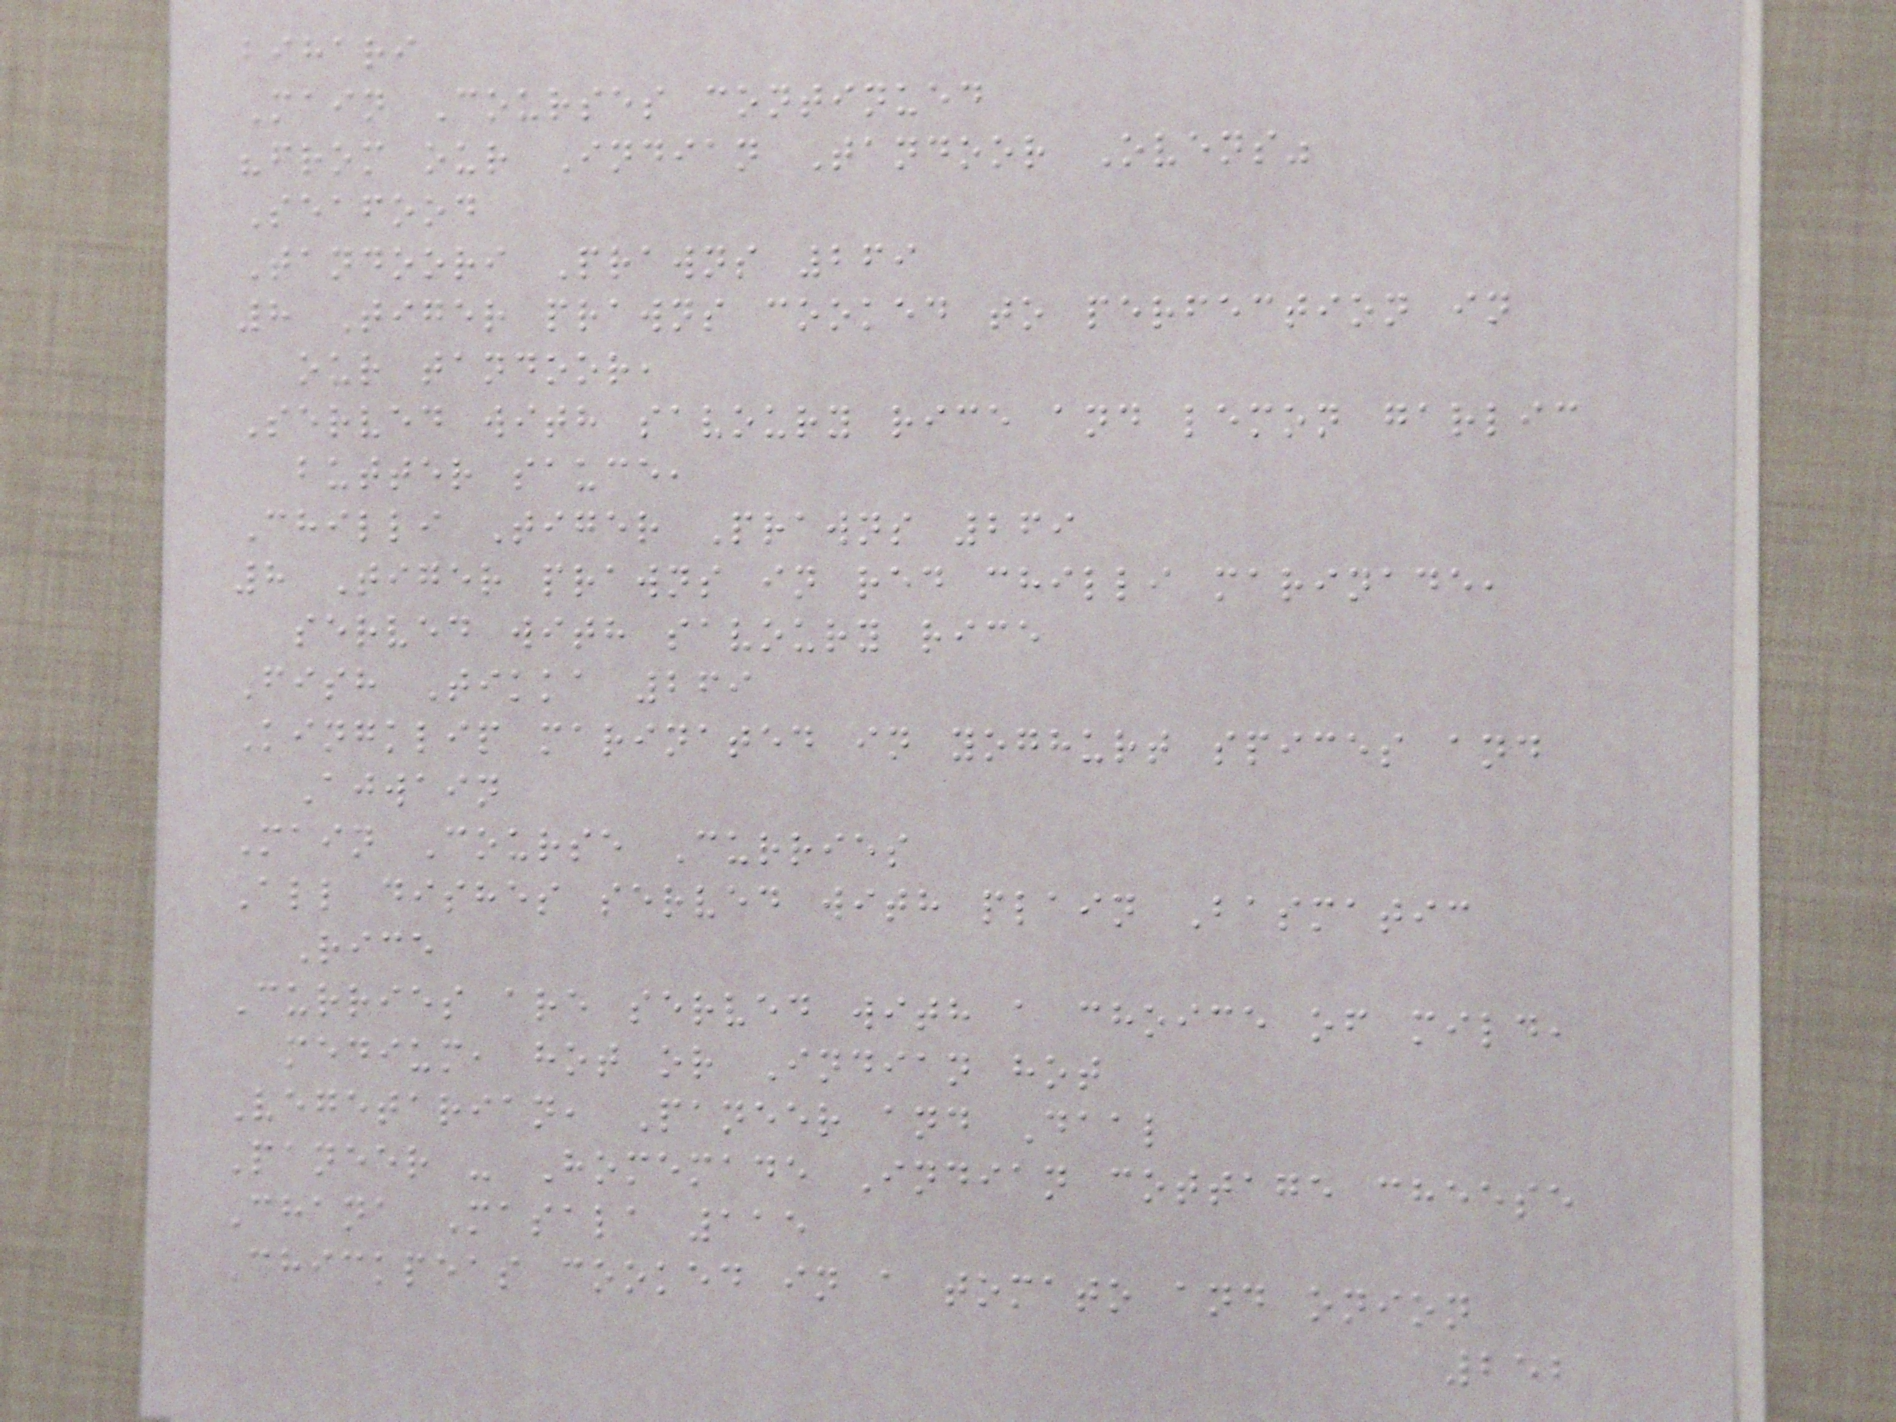bihari
Main Courses continued
"from our Indian Tandoor Ovens"
Seafood
Tandoori Prawns 269
8 Tiger prawns cooked to perfection in
our tandoor,
Served with savoury rice and lemon garlic
butter sauce,
Chilli Tiger Prawns 269
8 Tiger prawns in red chilli marinade,
served with savoury rice
Fish Tikka 269
Kingklip marinated in yoghurt spices and
Ajwain
Main Course Curries
All dishes served with plain Basmatic
Rice
Curries are served with a choice of mild,
medium, hot or Indian hot
Vegetarian, Paneer and Daal
Paneer - Homemade Indian cottage cheese
Chana Masala 115
Chickpeas cooked in a tomato and onion
252
